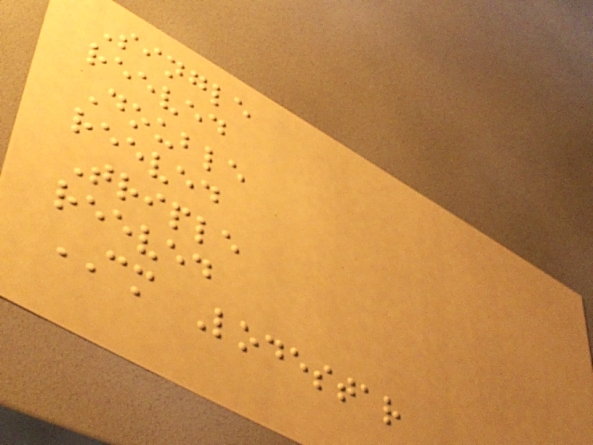Single
reeved
Double
reeved
Triple
reeved
CM Lodestar
